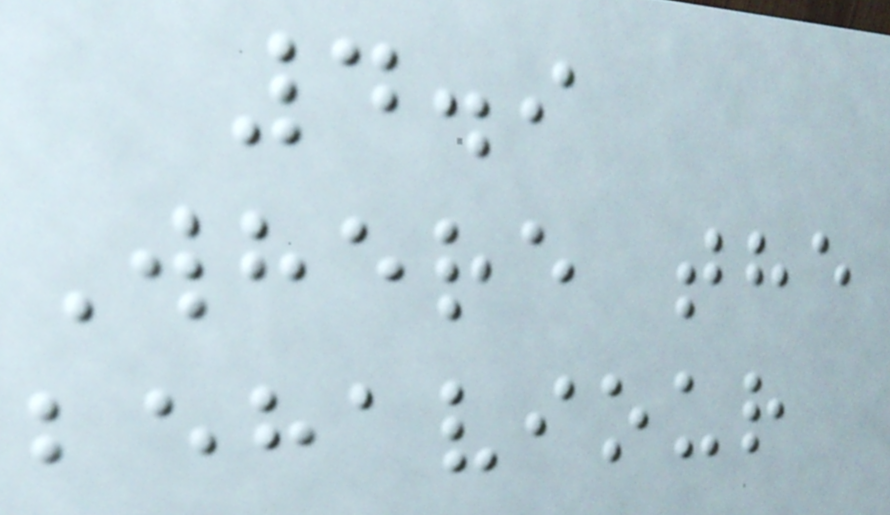4.9
Where the
behaviour
